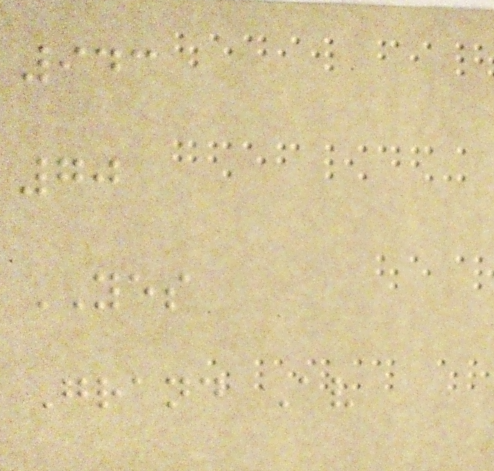943
70
YES
Grand Av
